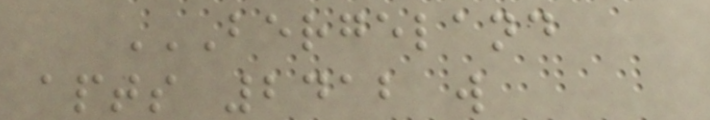BERGELAND
APTS 2412 W
